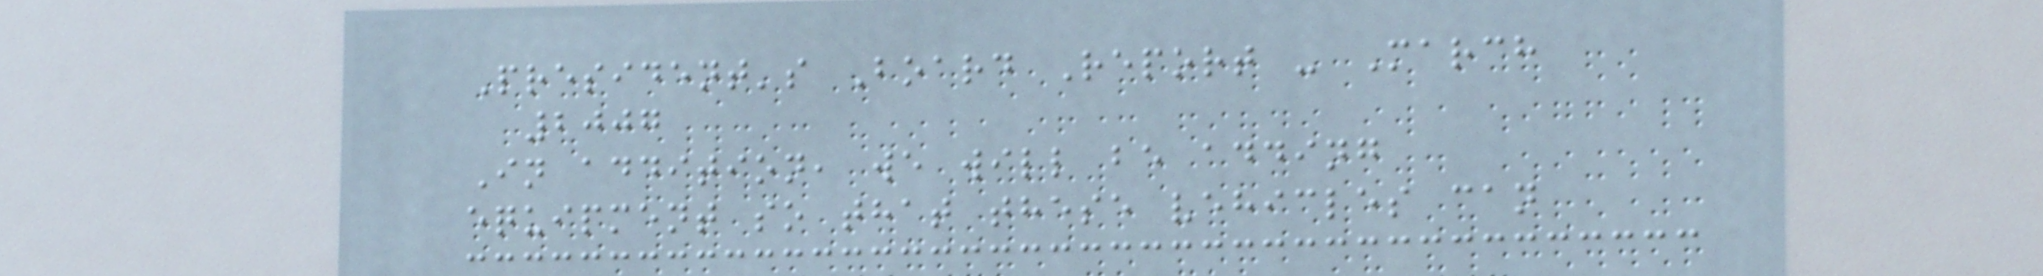President's Board Report - March
2007
In addition, we will be adding
equipment so that these vehicles can
